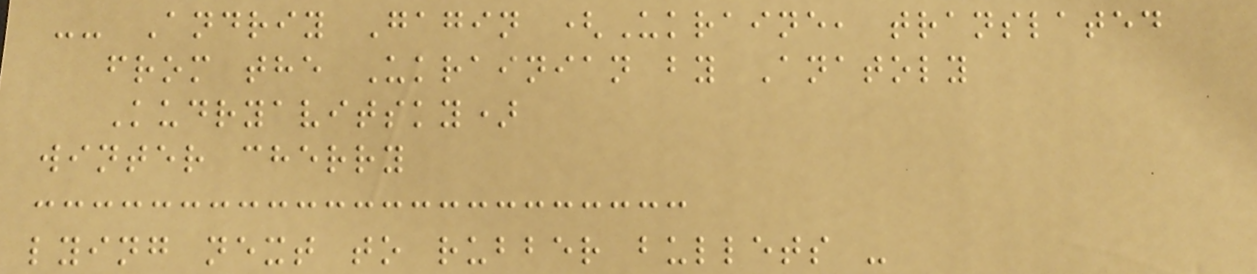-- Andriy Gagin (Ukraine, translated
from the Ukrainian by Anatoly
Kudryavitsky)
winter cherry
lying next to rubber bullets -
